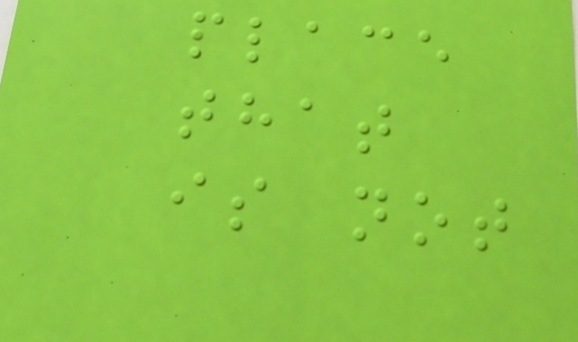place
that
is not
